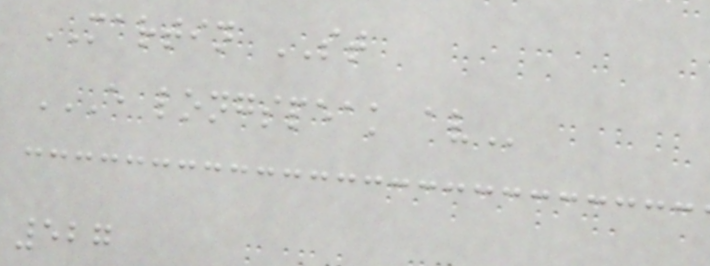MARTIN ST
E LONGSPEAK AV
527
